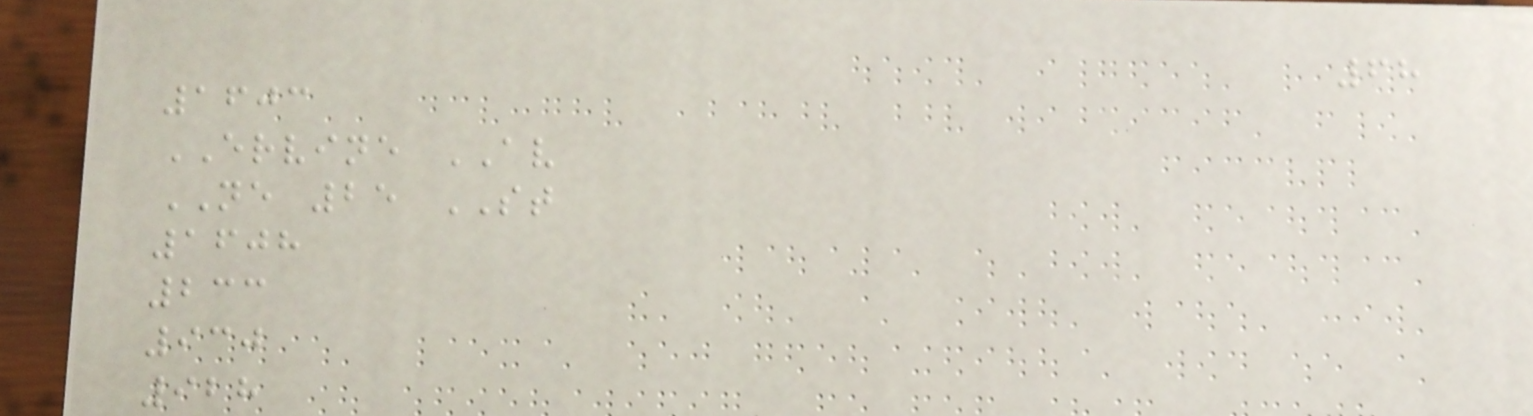68
1603
ERVINE AV
NE 25 ST
1608
233
930
928
